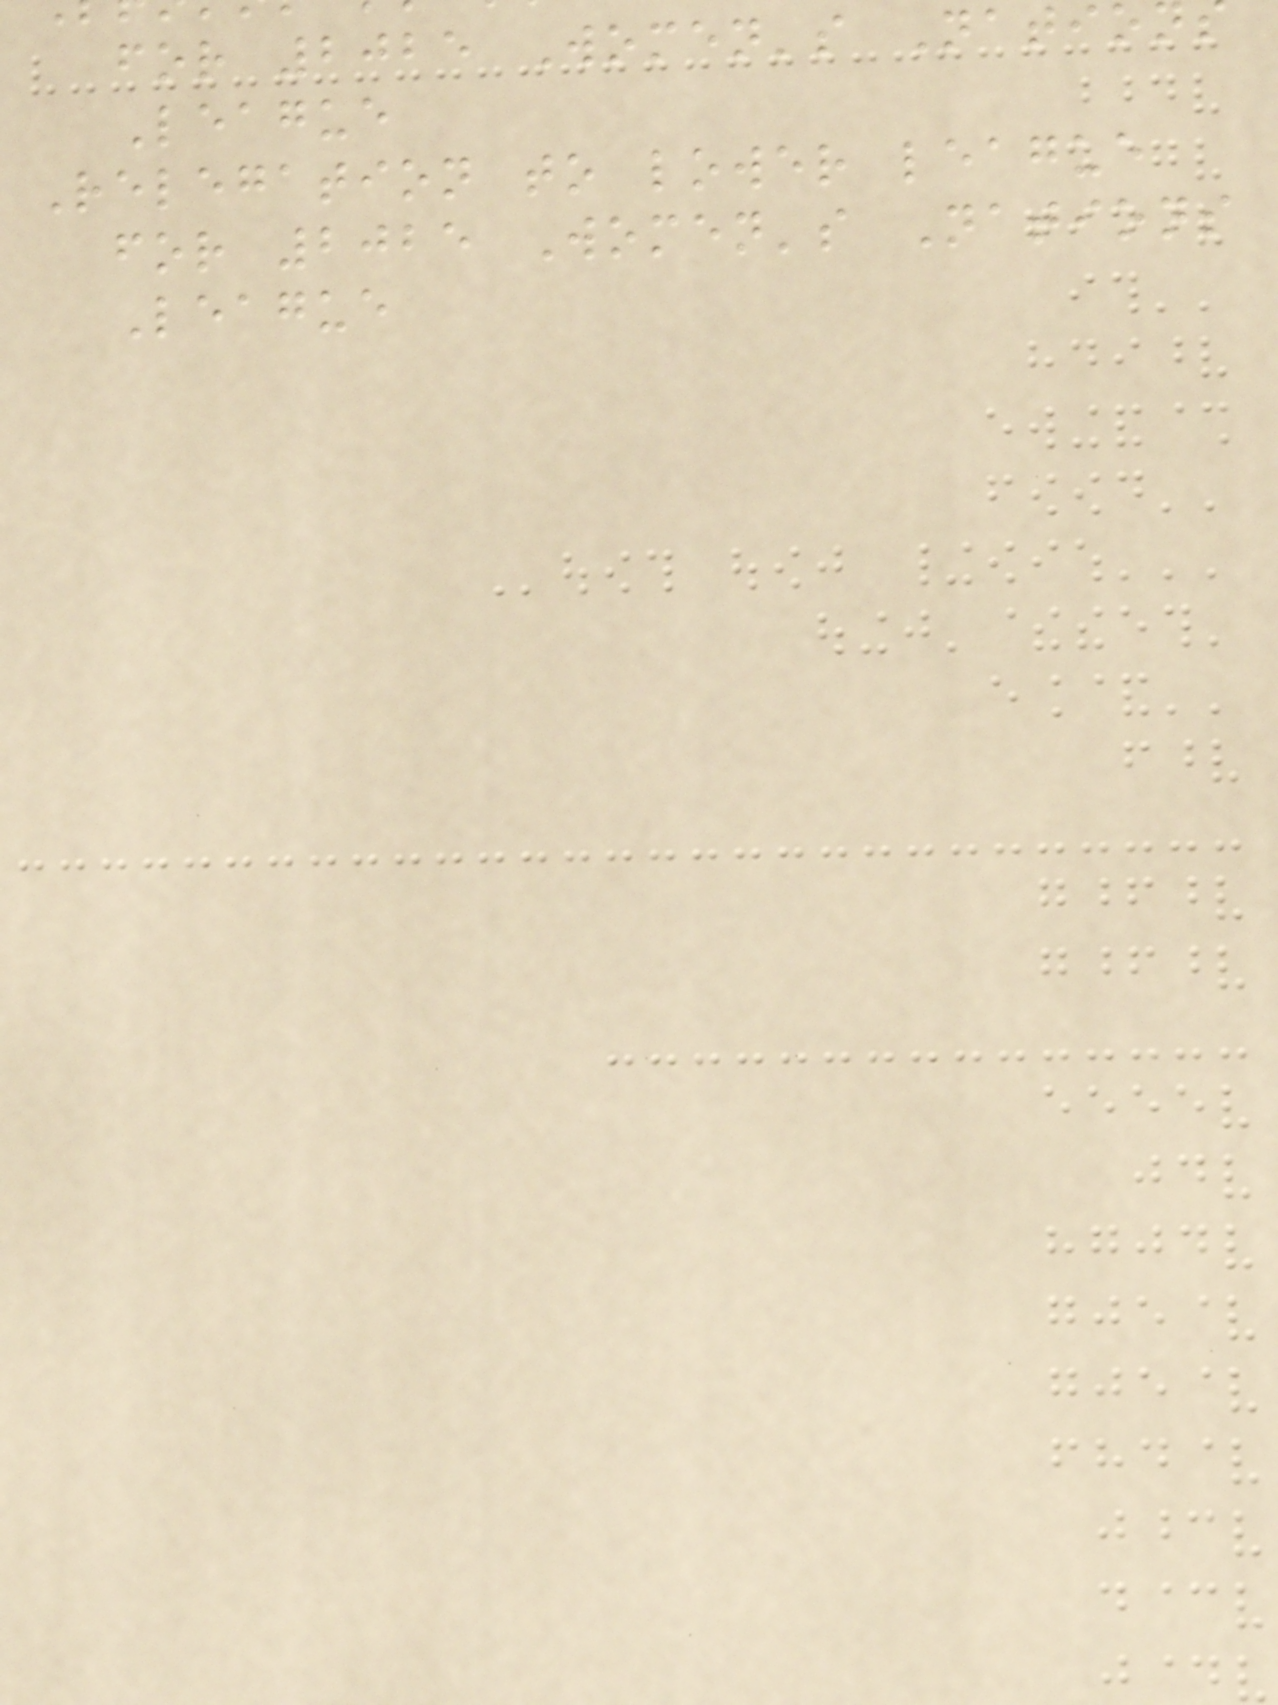for 2025 Women's Natio
League
Relegation to lower league
for 2025 Women's Nations
League
